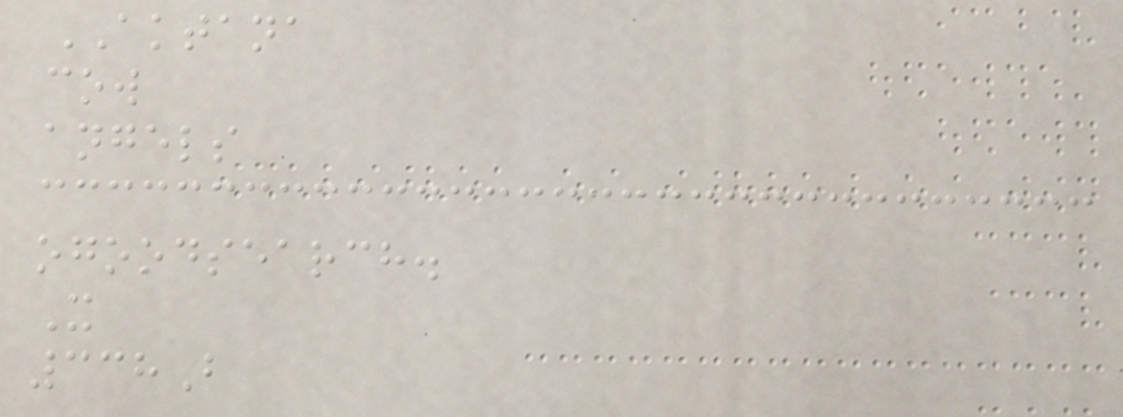AKTANA
cow
angels
ogoodsearch.
X
338B
